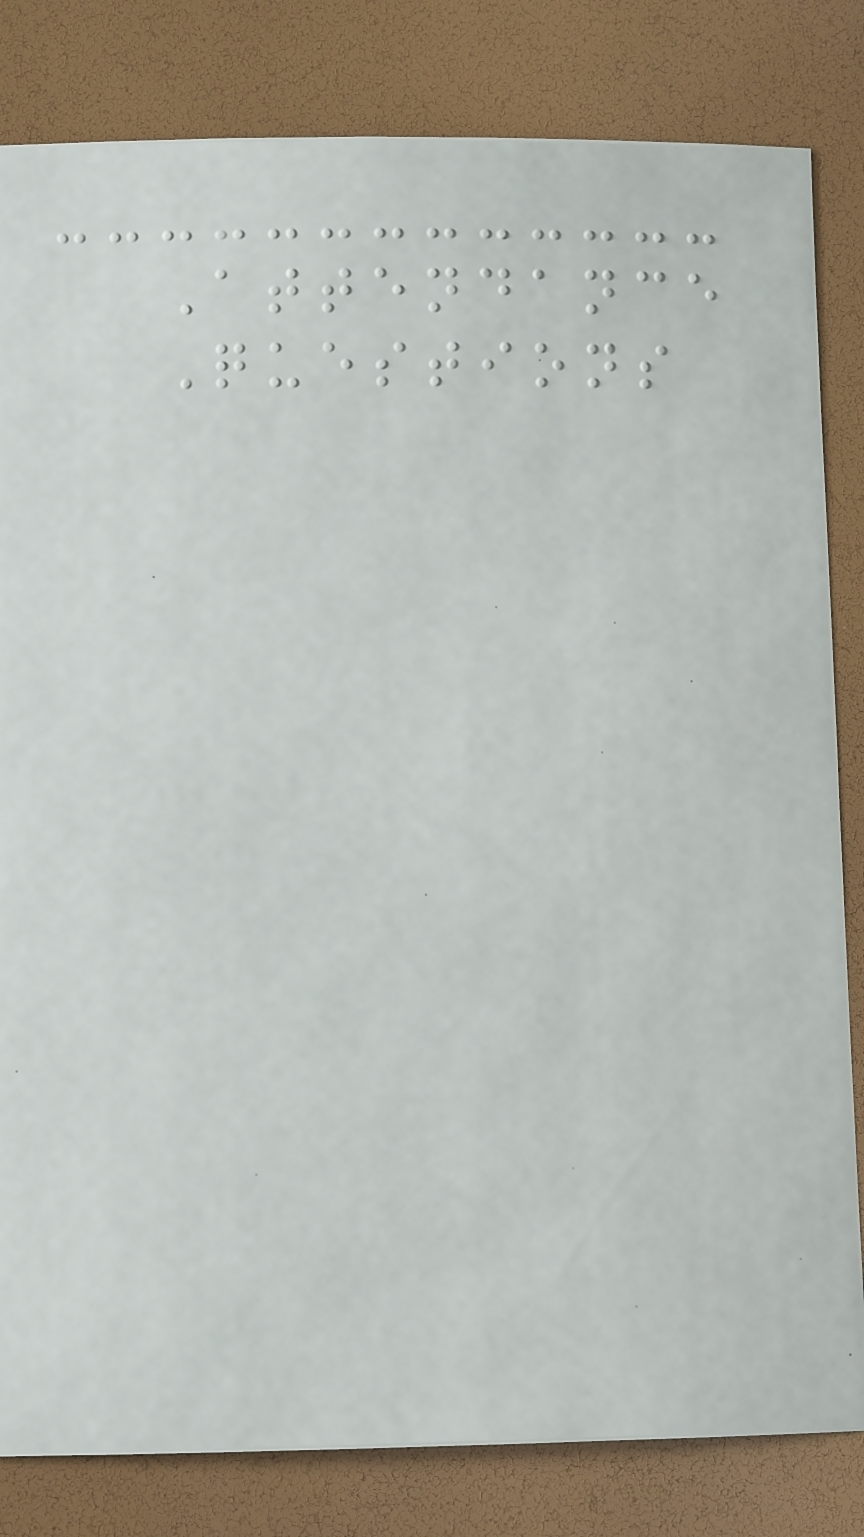Attendance
Questions
